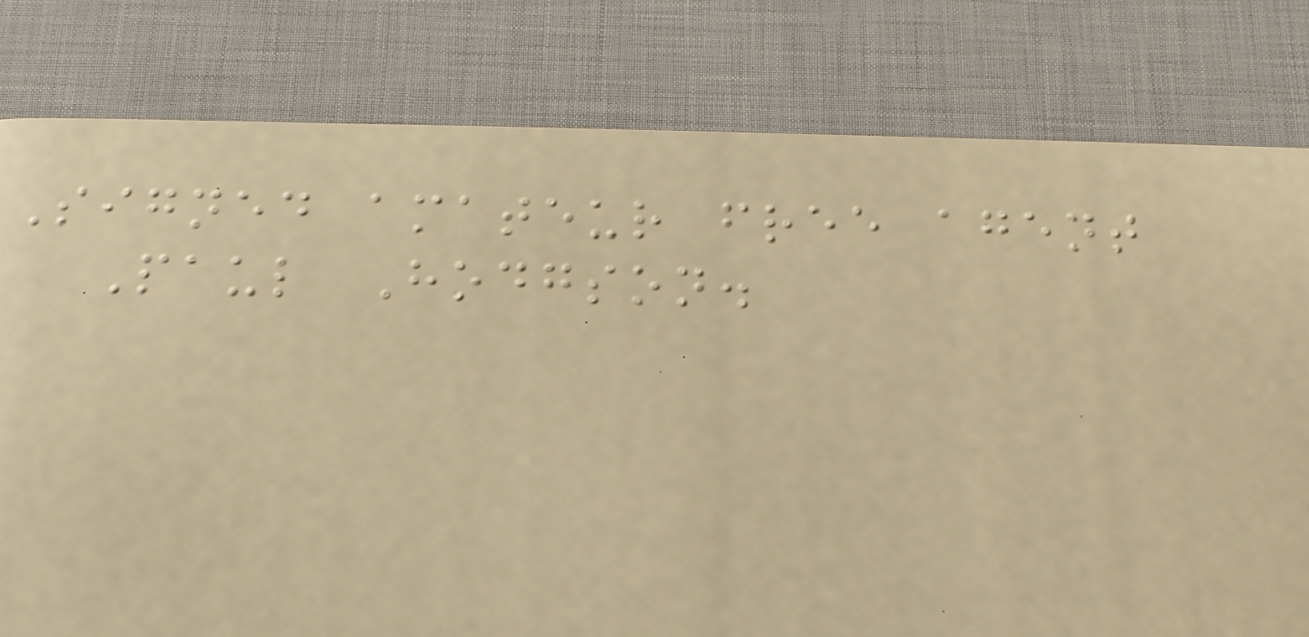Signed amateur free agent
Paul Hodgson.
